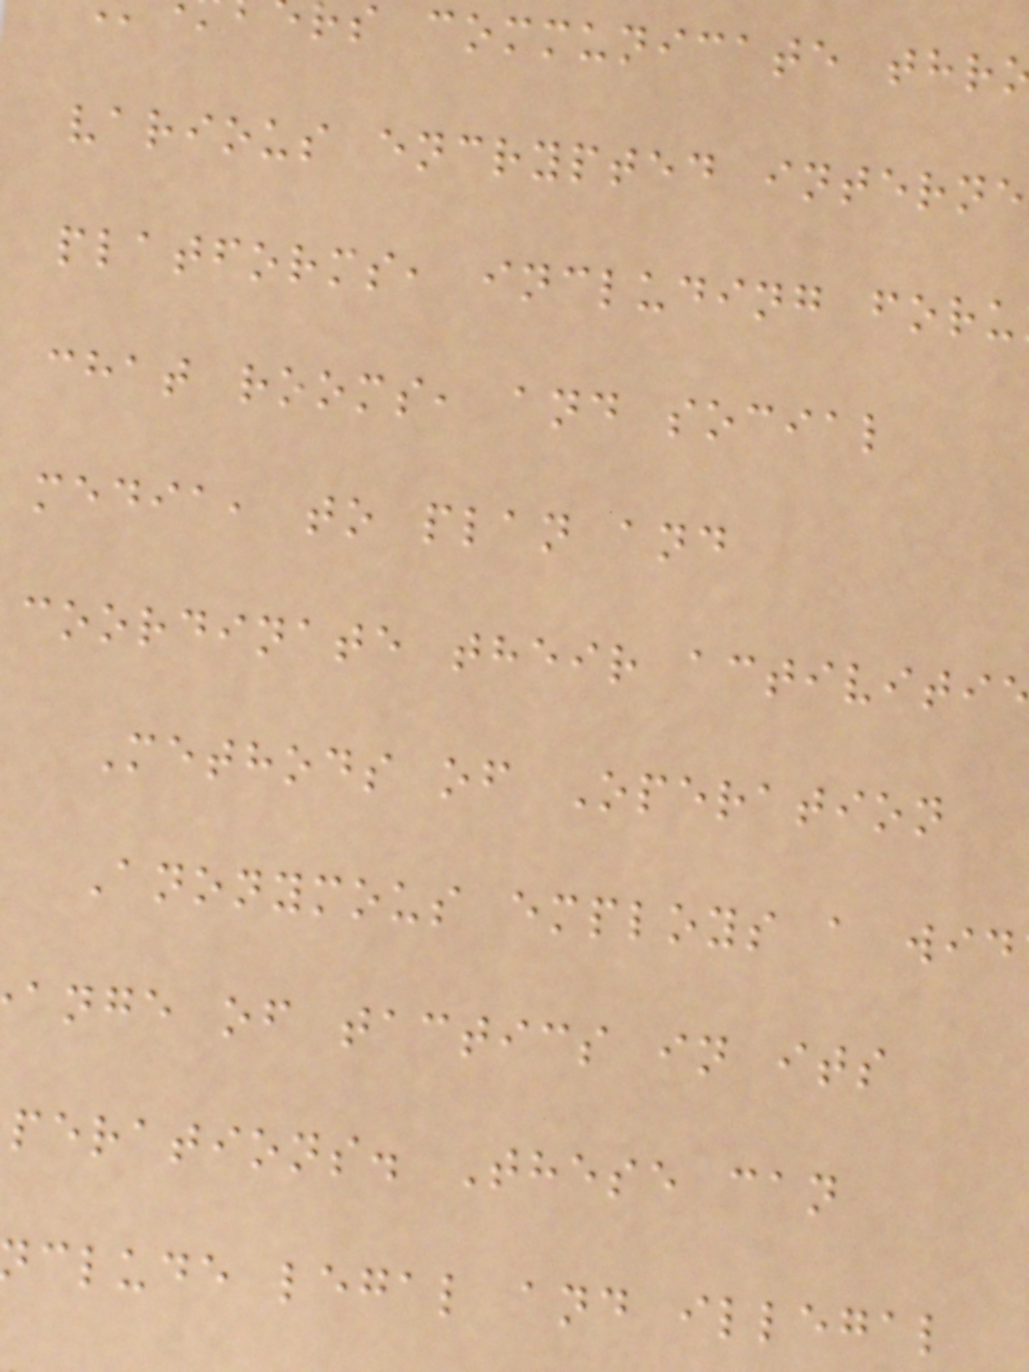s communicate thr
various encrypted interne
platforms, including foru
chat rooms, and social
media, to plan and
coordinate their activiti
Methods of Operation
Anonymous employs a wid
ange of tactics in its
perations. These can
clude legal and illegal
